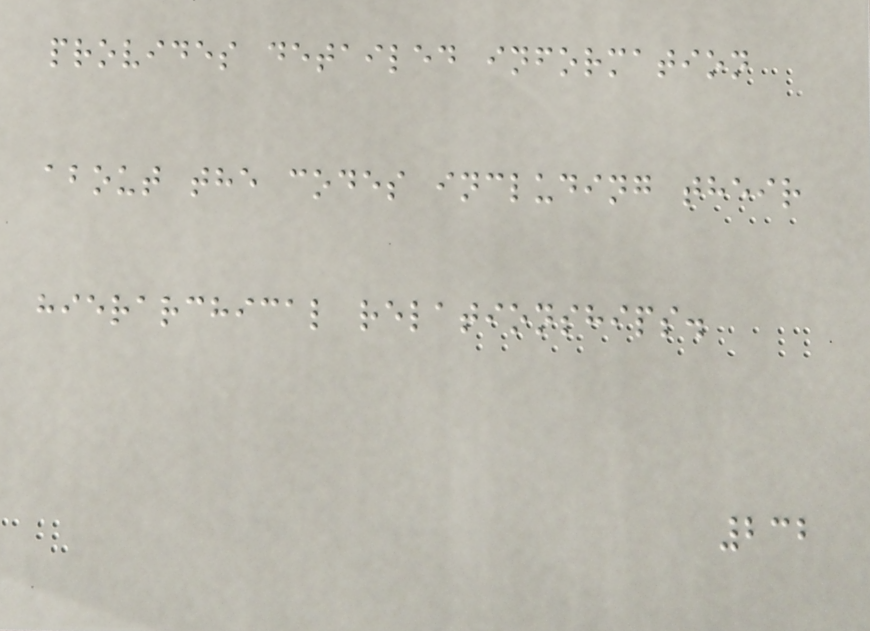provides detailed information
about the codes including their
hierarchical relationships.
232
